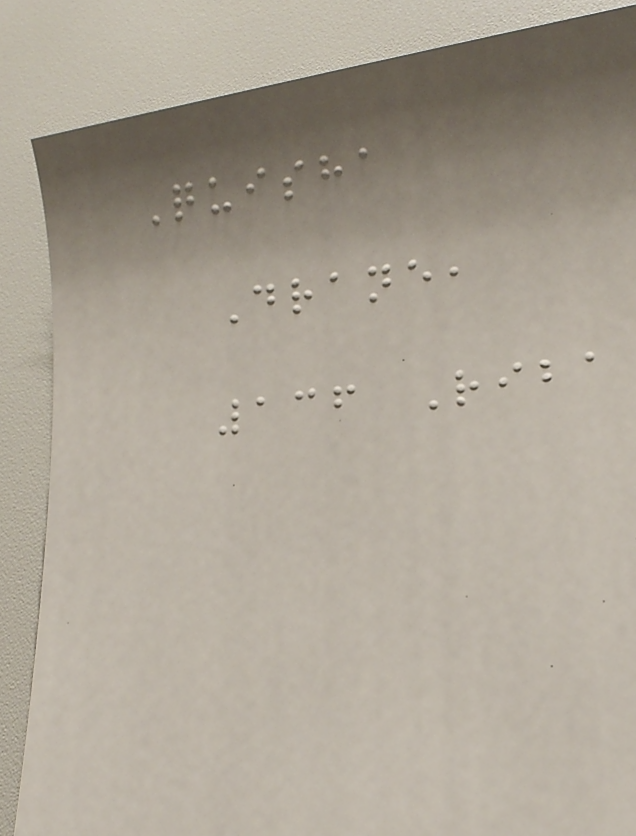Quisha
Drane,
136 Riba
